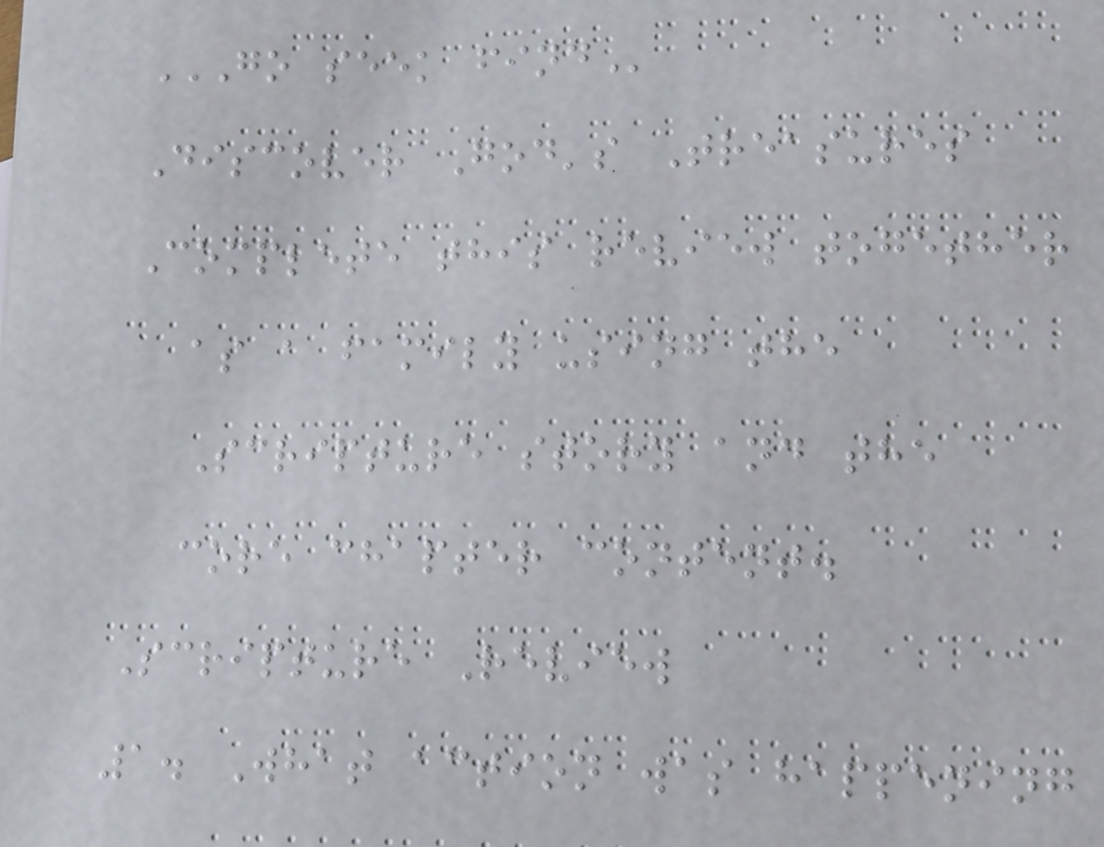GO SEEK FIND
Discover God's Treasures
Complete this review together
as a family using the
Scripture story and the
core chapter content.
Scripture Review
1. What action was happening
